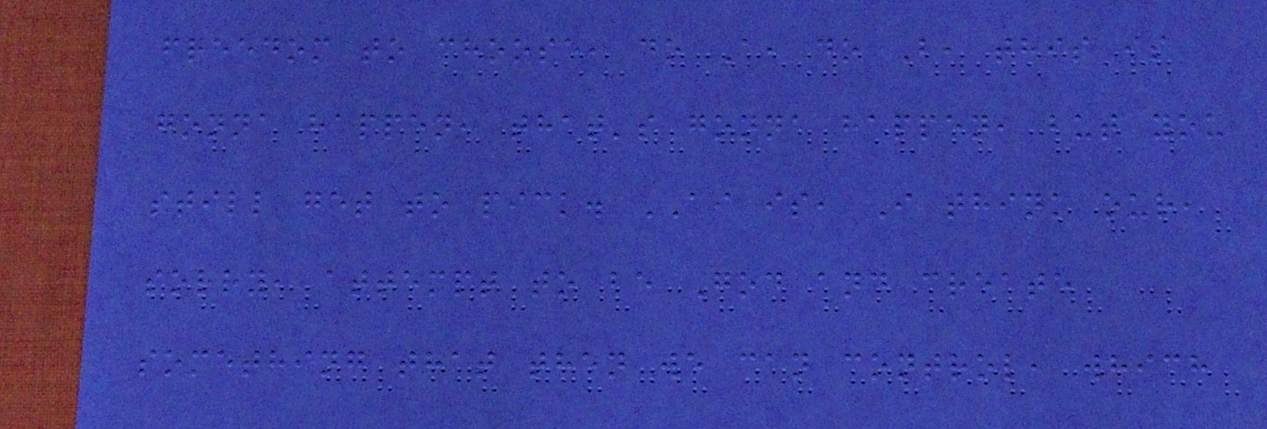freedom to choose, do A, do B, this is
gonna happen, that's gonna happen, but you
still get to pick. AI is, I think our,
sorry, attempt to be God and create
something that then we can control, which
